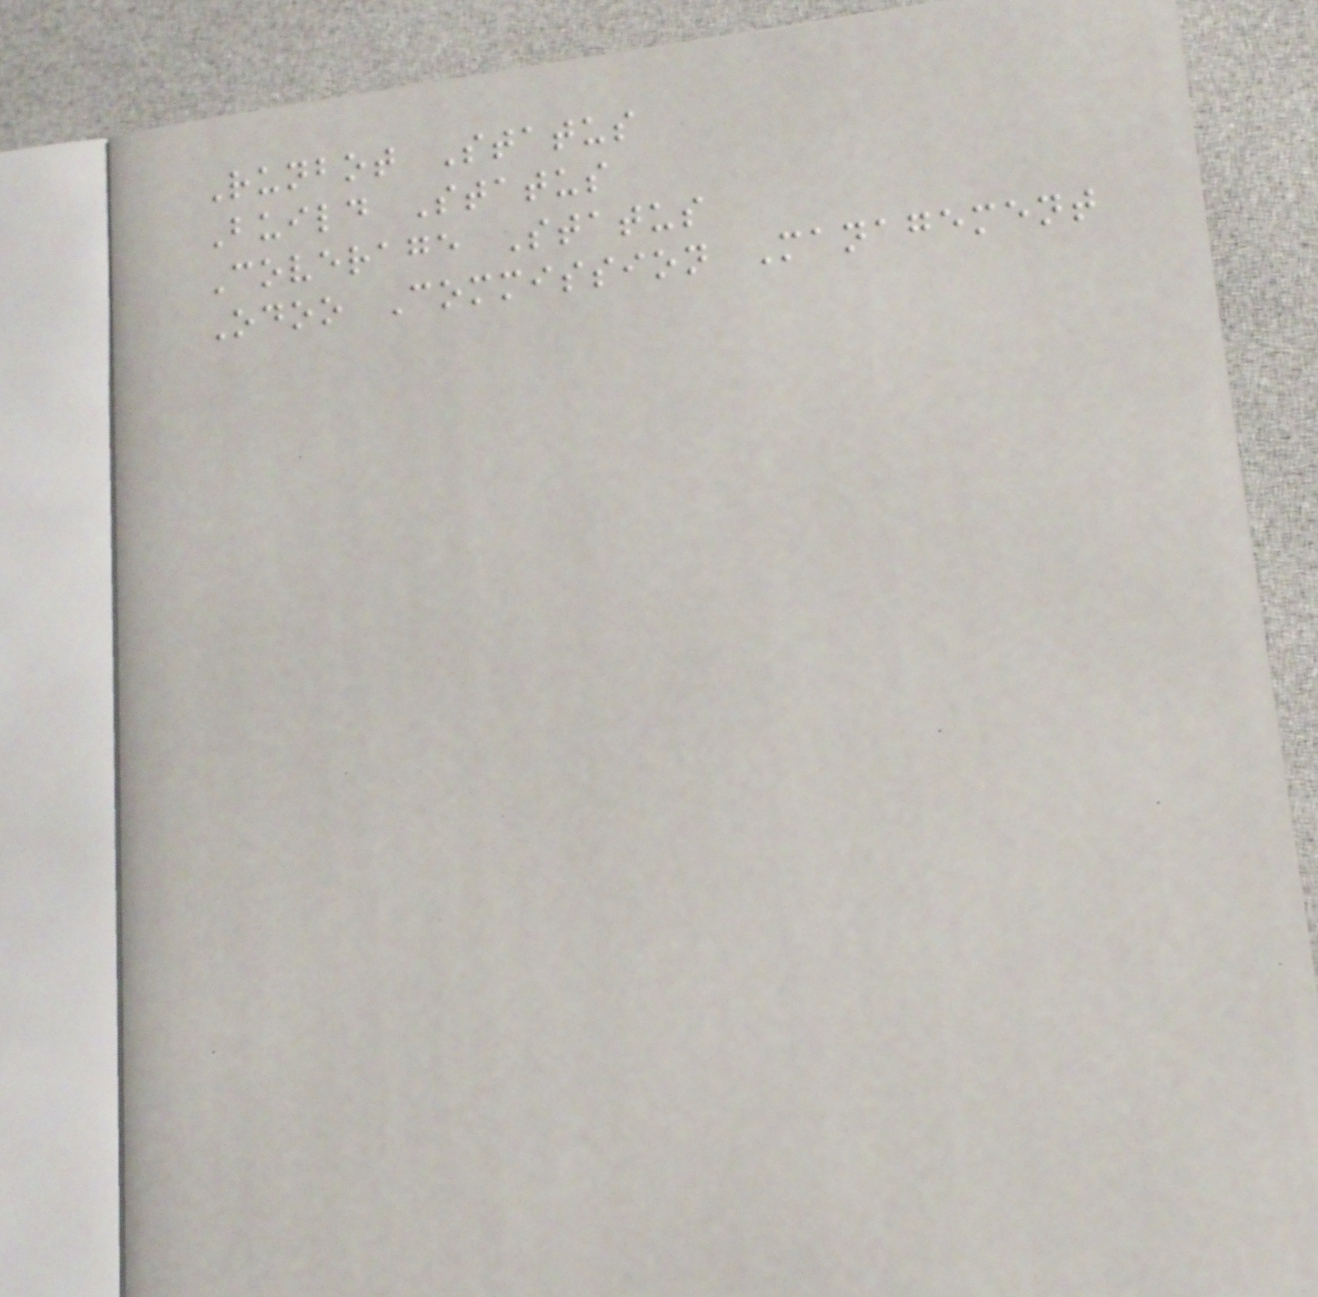Runbot Status
Build Status
Coverage Status
Odoo Commission Management
